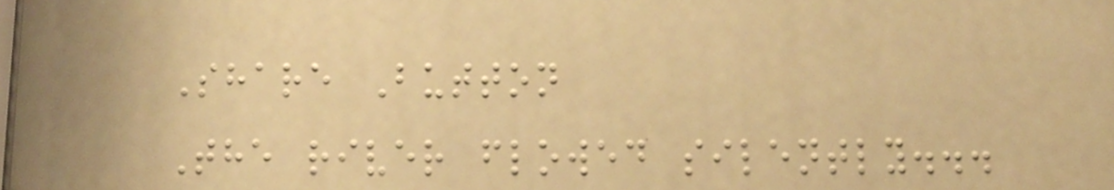Share Button
The river flowed silently...
